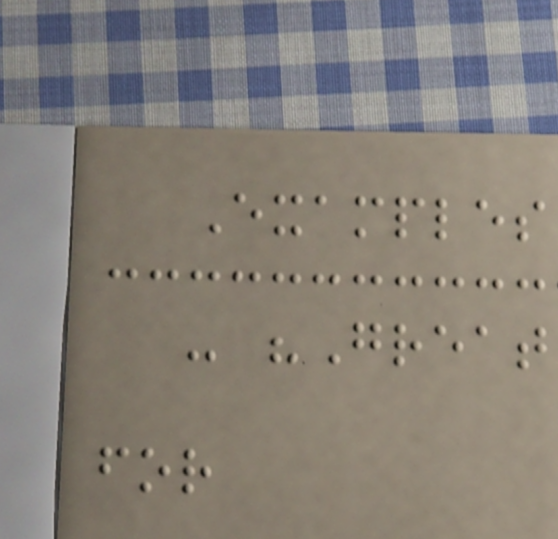Examples
- "Great
for
